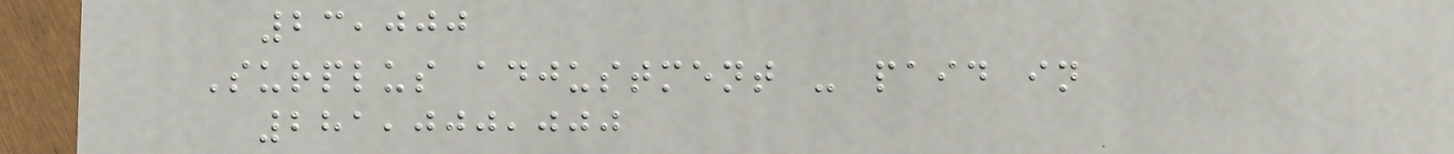23,000
Surplus adjustment - paid in
281,000,000
